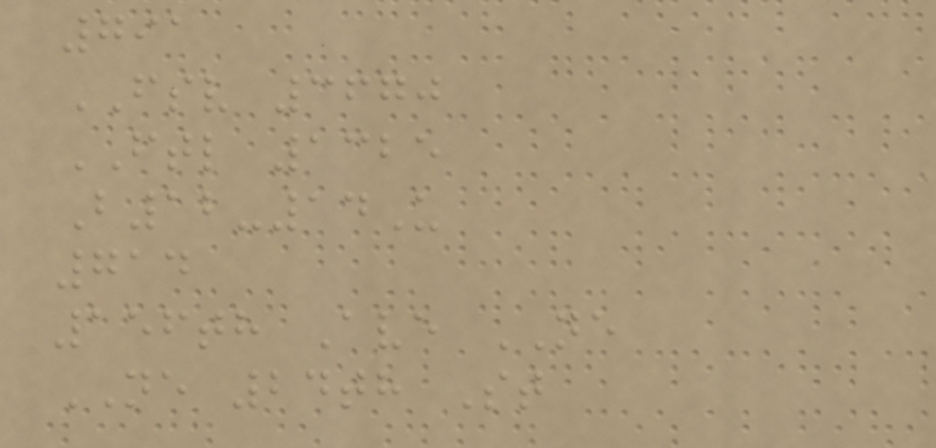791
FSV 3670
FTL 1325
B12-14U
714
156th Ave NE
NE 24th St
